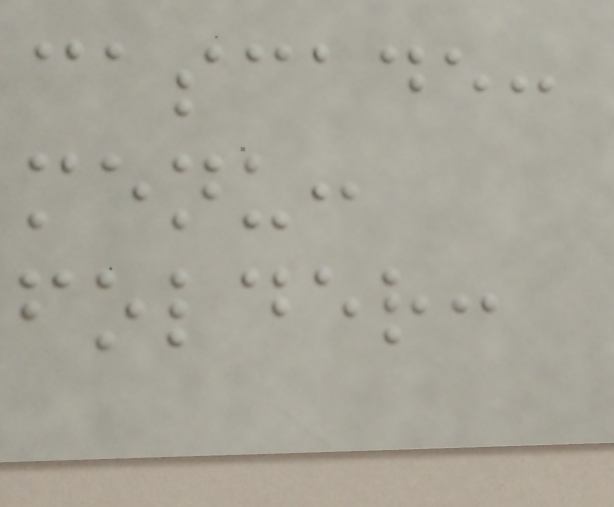cascade:
menu:
folder:
